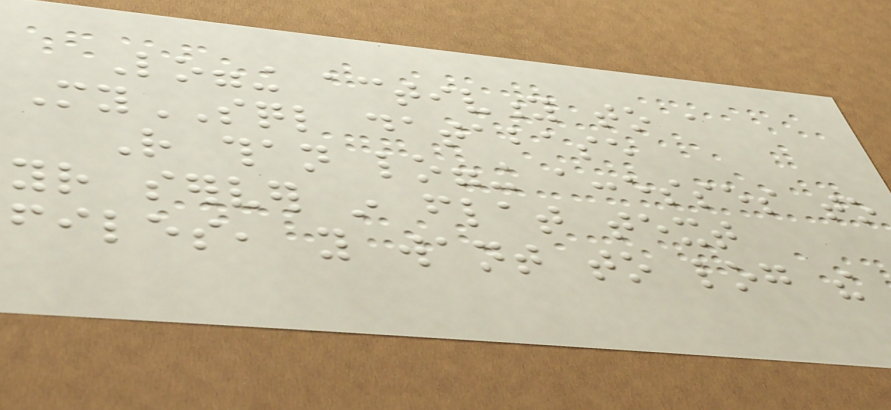Logging activity to a
MySQL database
Rather than logging accesses to
your server in flat text
files, you want to log the
